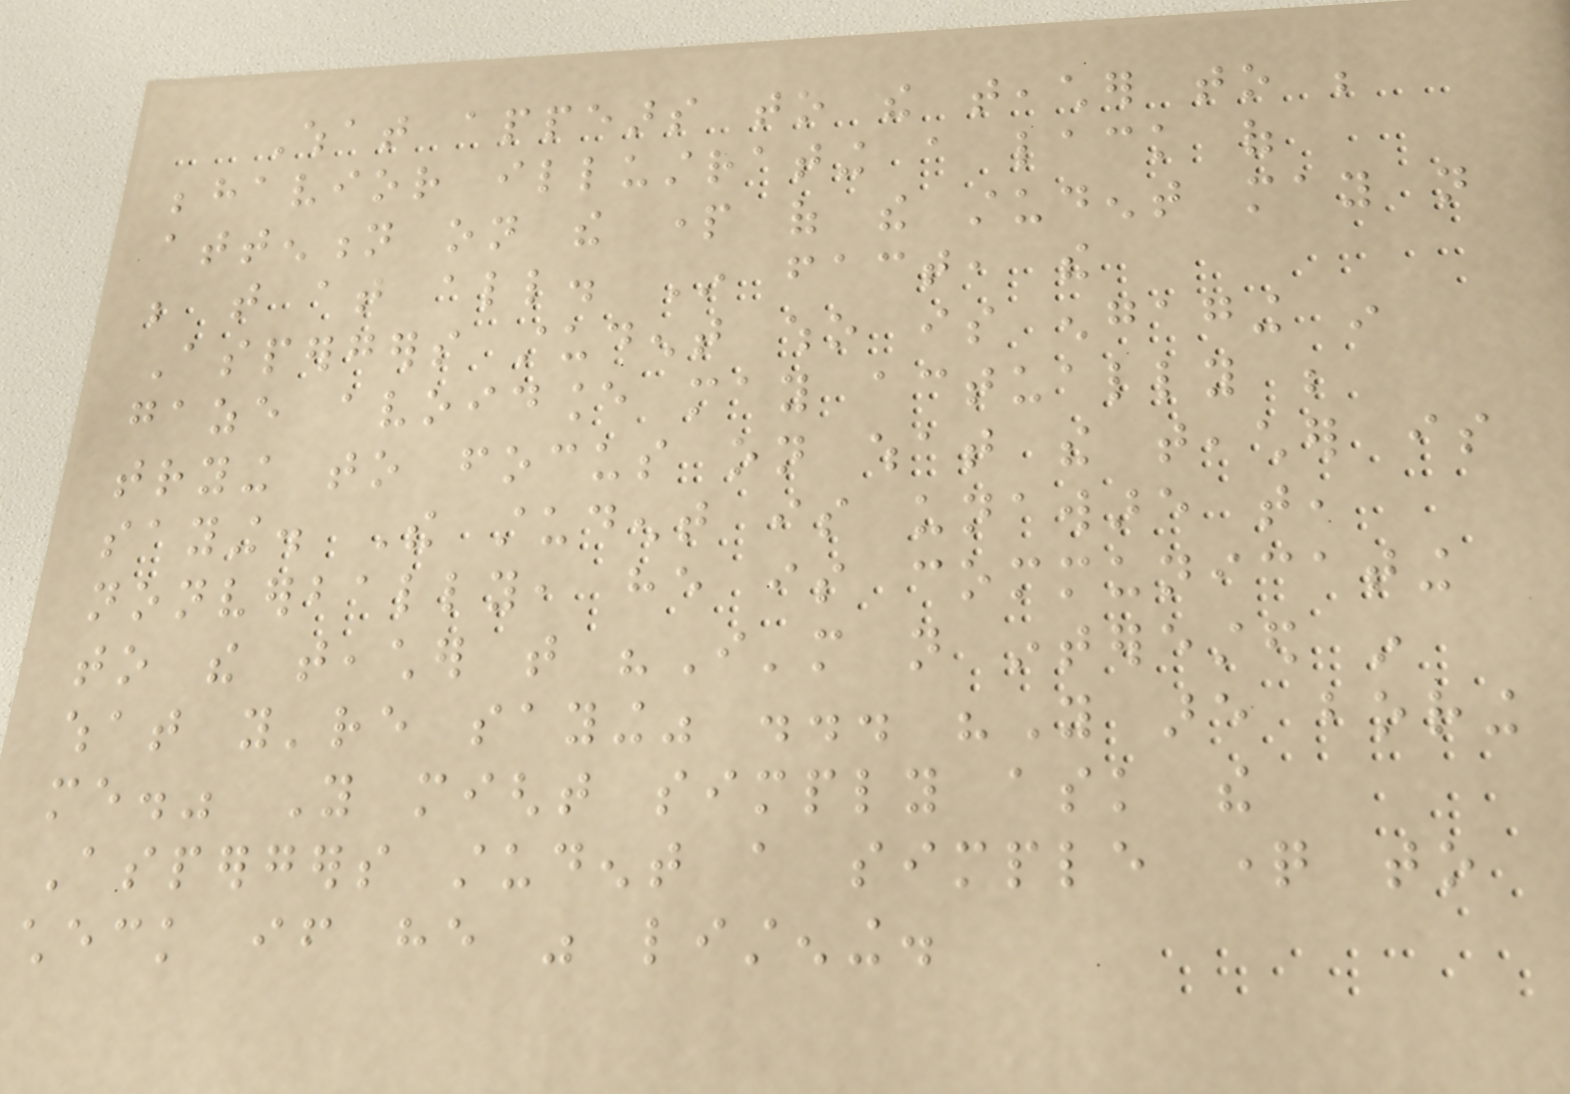What appears to the teacher to be
behavior illustrating a lack of
attention on the part of the student may not
be that at all. In fact, the
Aspergers student who is engaging in
gaze avoidance may actually be
trying to focus on what the teacher is
saying. The student is unaware that,
nonverbally, he is communicating
to the teacher that "I'm not interested in
what you're saying" ... "You are boring
me." You might simply ask the
Aspergers student a simple question to
check if he was listening.
